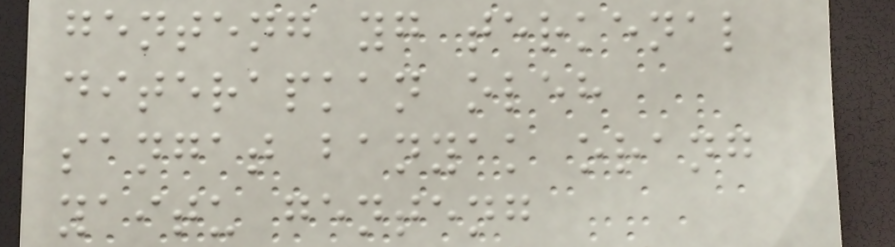genteng yg terkenal
diterapkan oleh
sangat banyak orang
yaitu genteng
